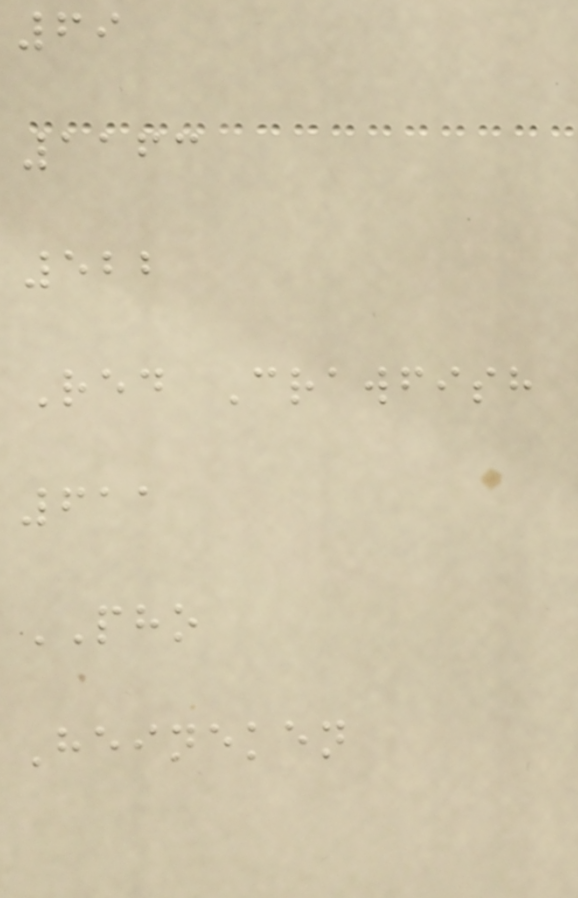69
1163
522
Red Crawfish
611
PHO
Heineken
